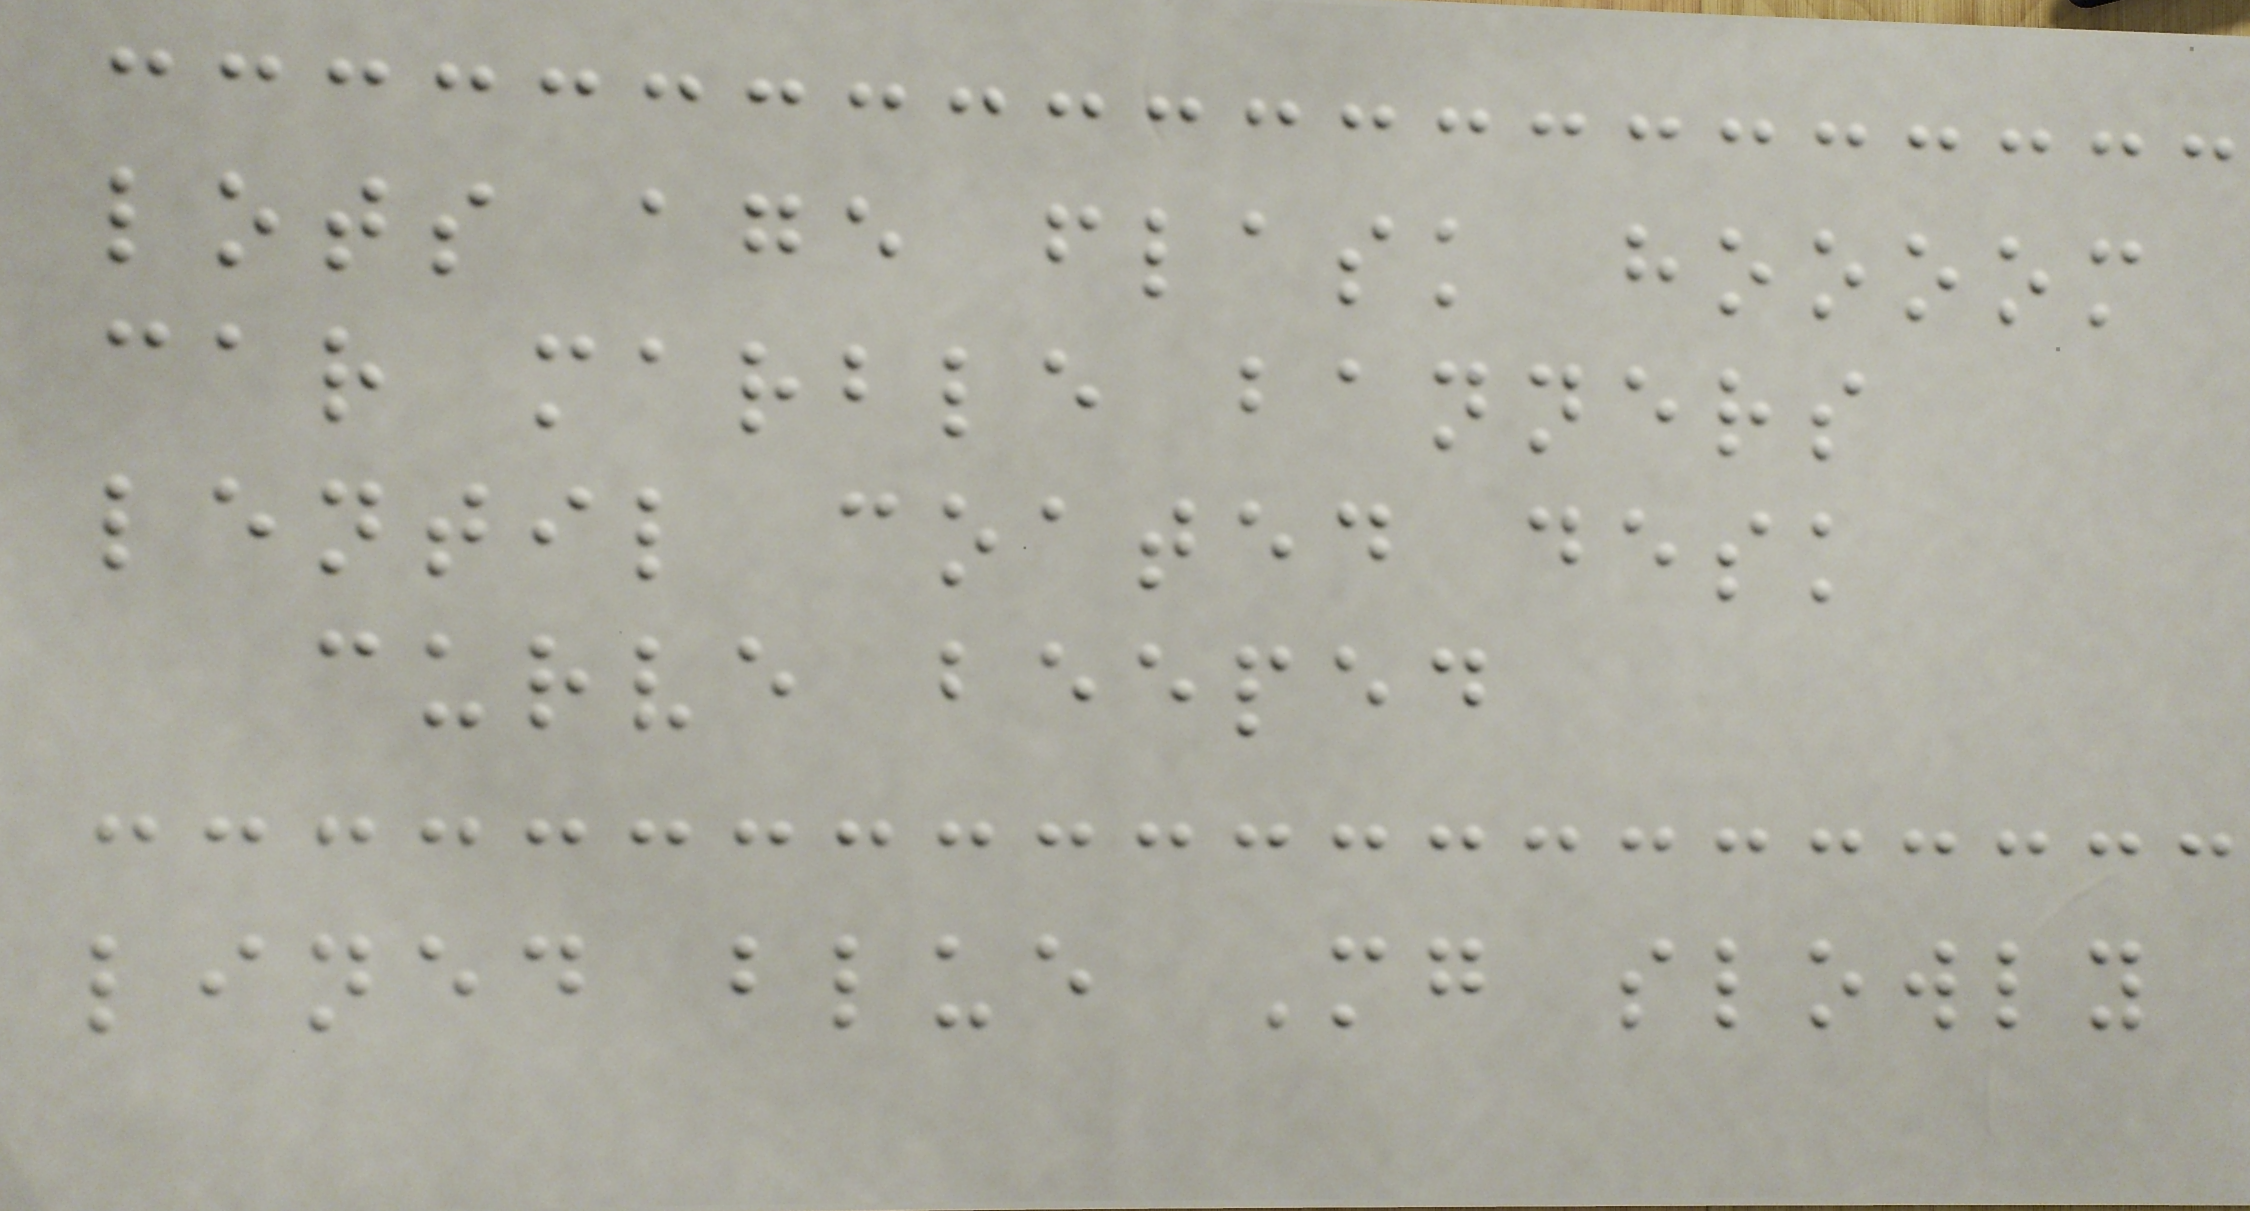lots age flask hoooom
car marble banners
lentil coated desk
curve beeped
lined blue Mg slowly
